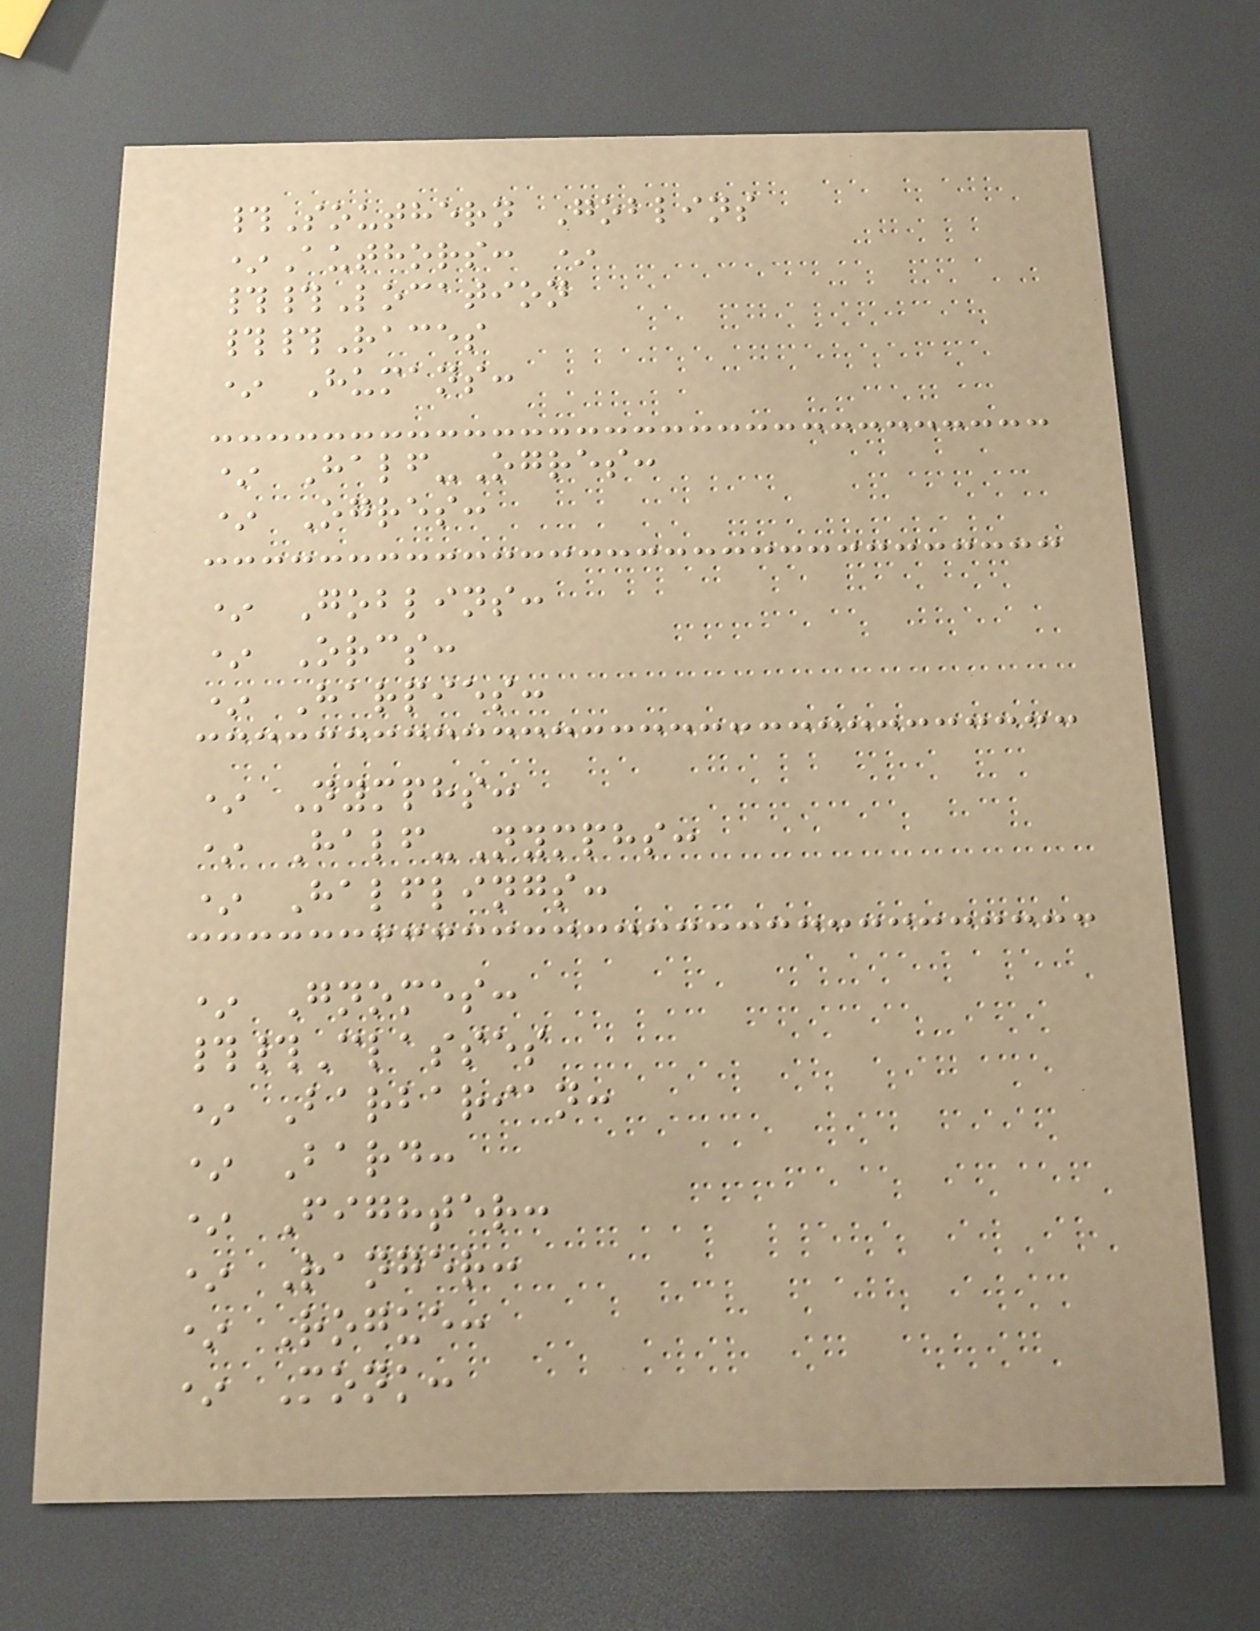#Southern Goblins
*Authors: *
##Location
##Races
* Humans:
* Half-Ogres:
* Ogres:
* Goblins:
* Orcs:
* Harpies:
* Nymphs:
* Half-Nymphs:
* Halflings:
* Gnomes:
##Classes
* Barbarian:
* Bard:
* Fighter:
* Ranger:
* Rogue:
* Monk:
